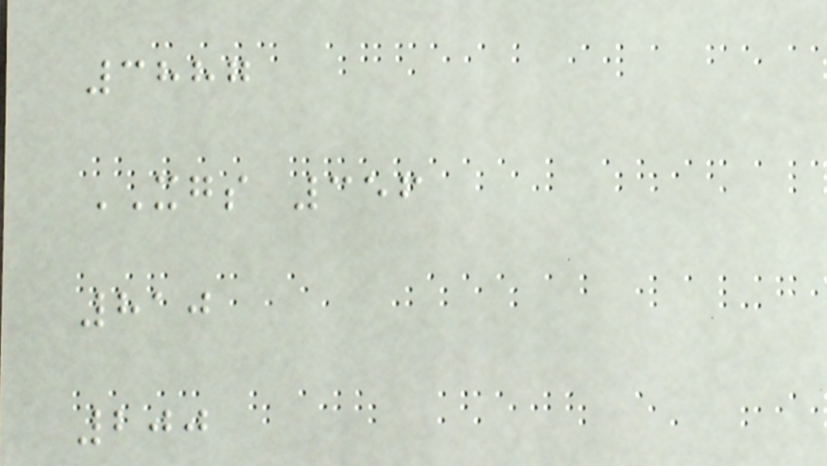3887
XGS 356
810
200
